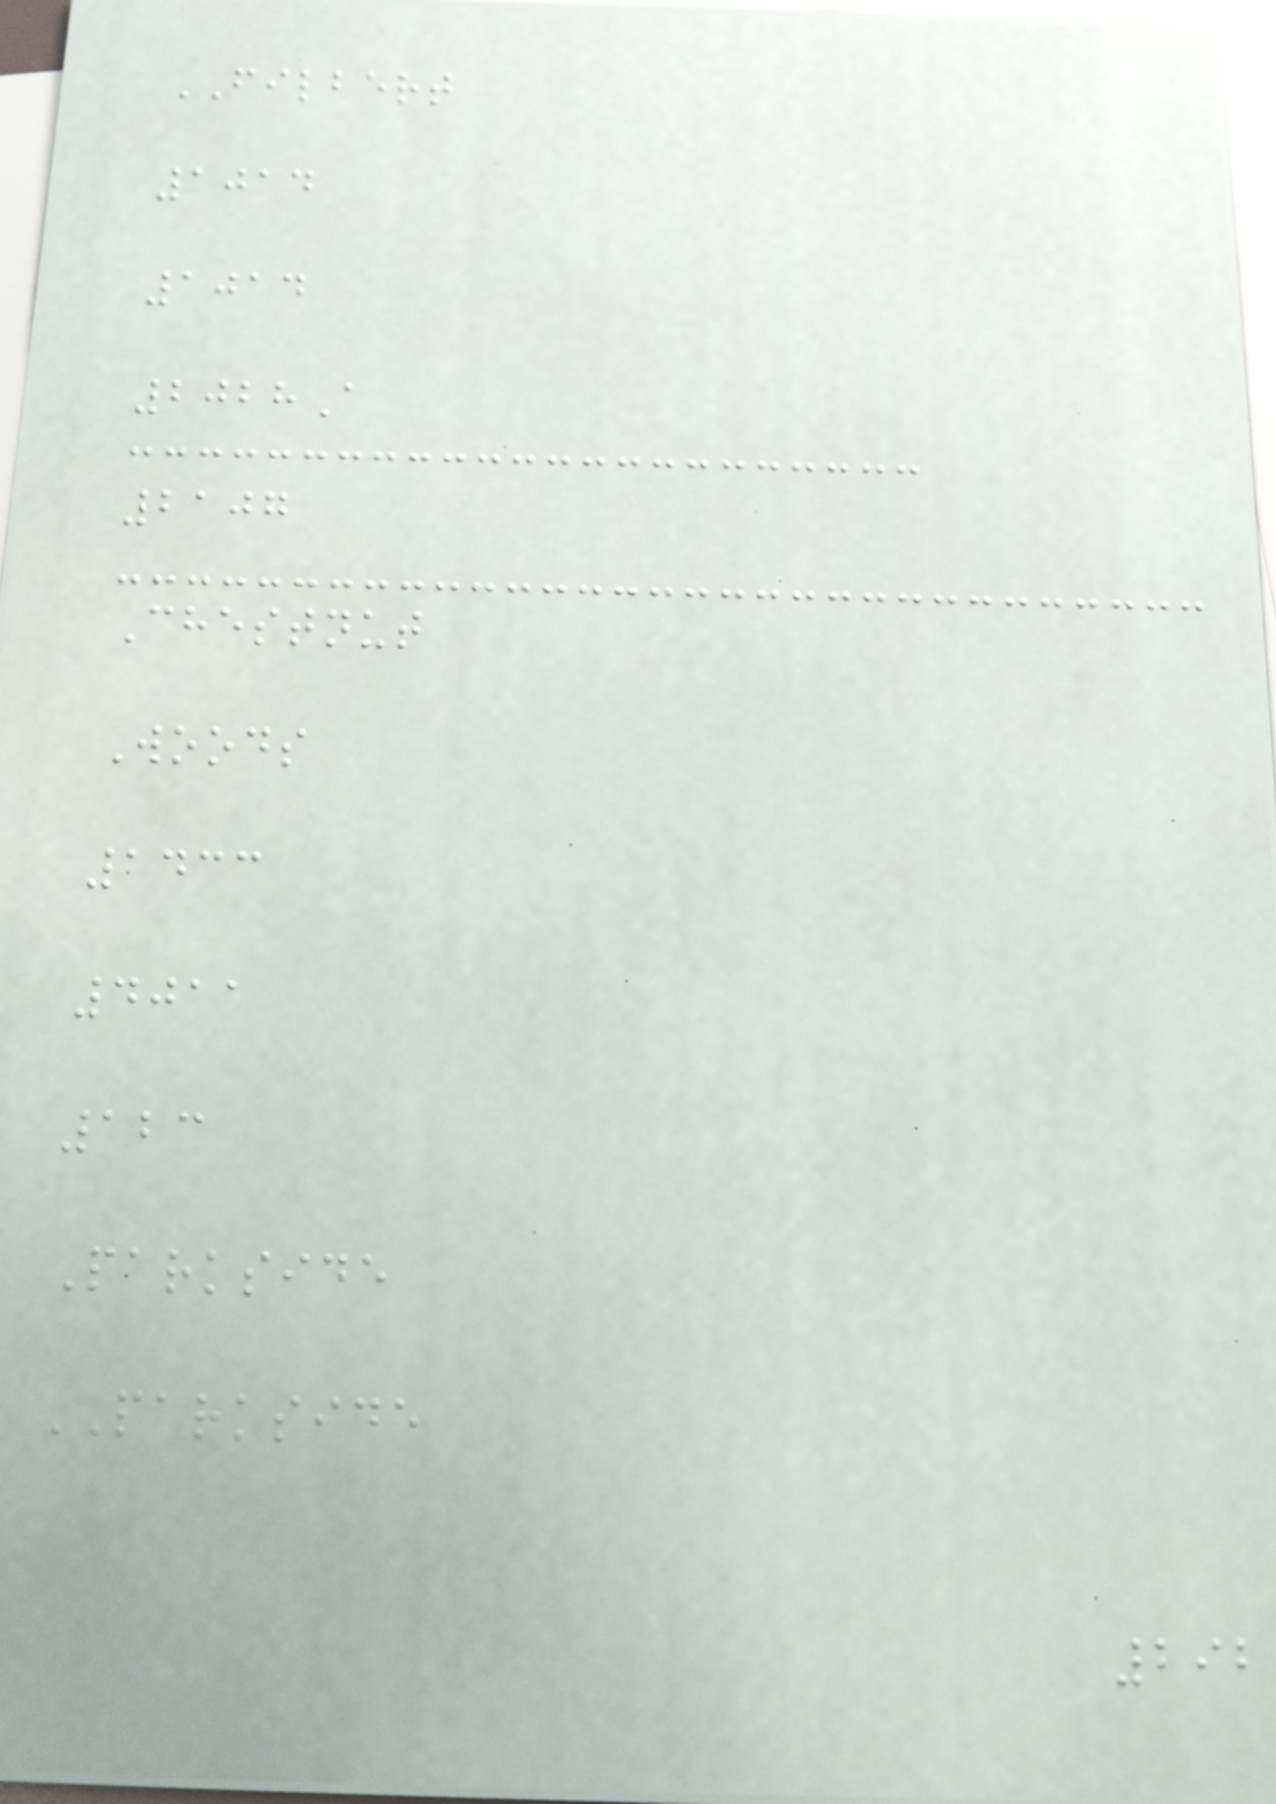FILBERT
1014
1014
2028A
2107
Chestnut
Woods
1433
4011
123
Parkside
PARKSIDE
292
